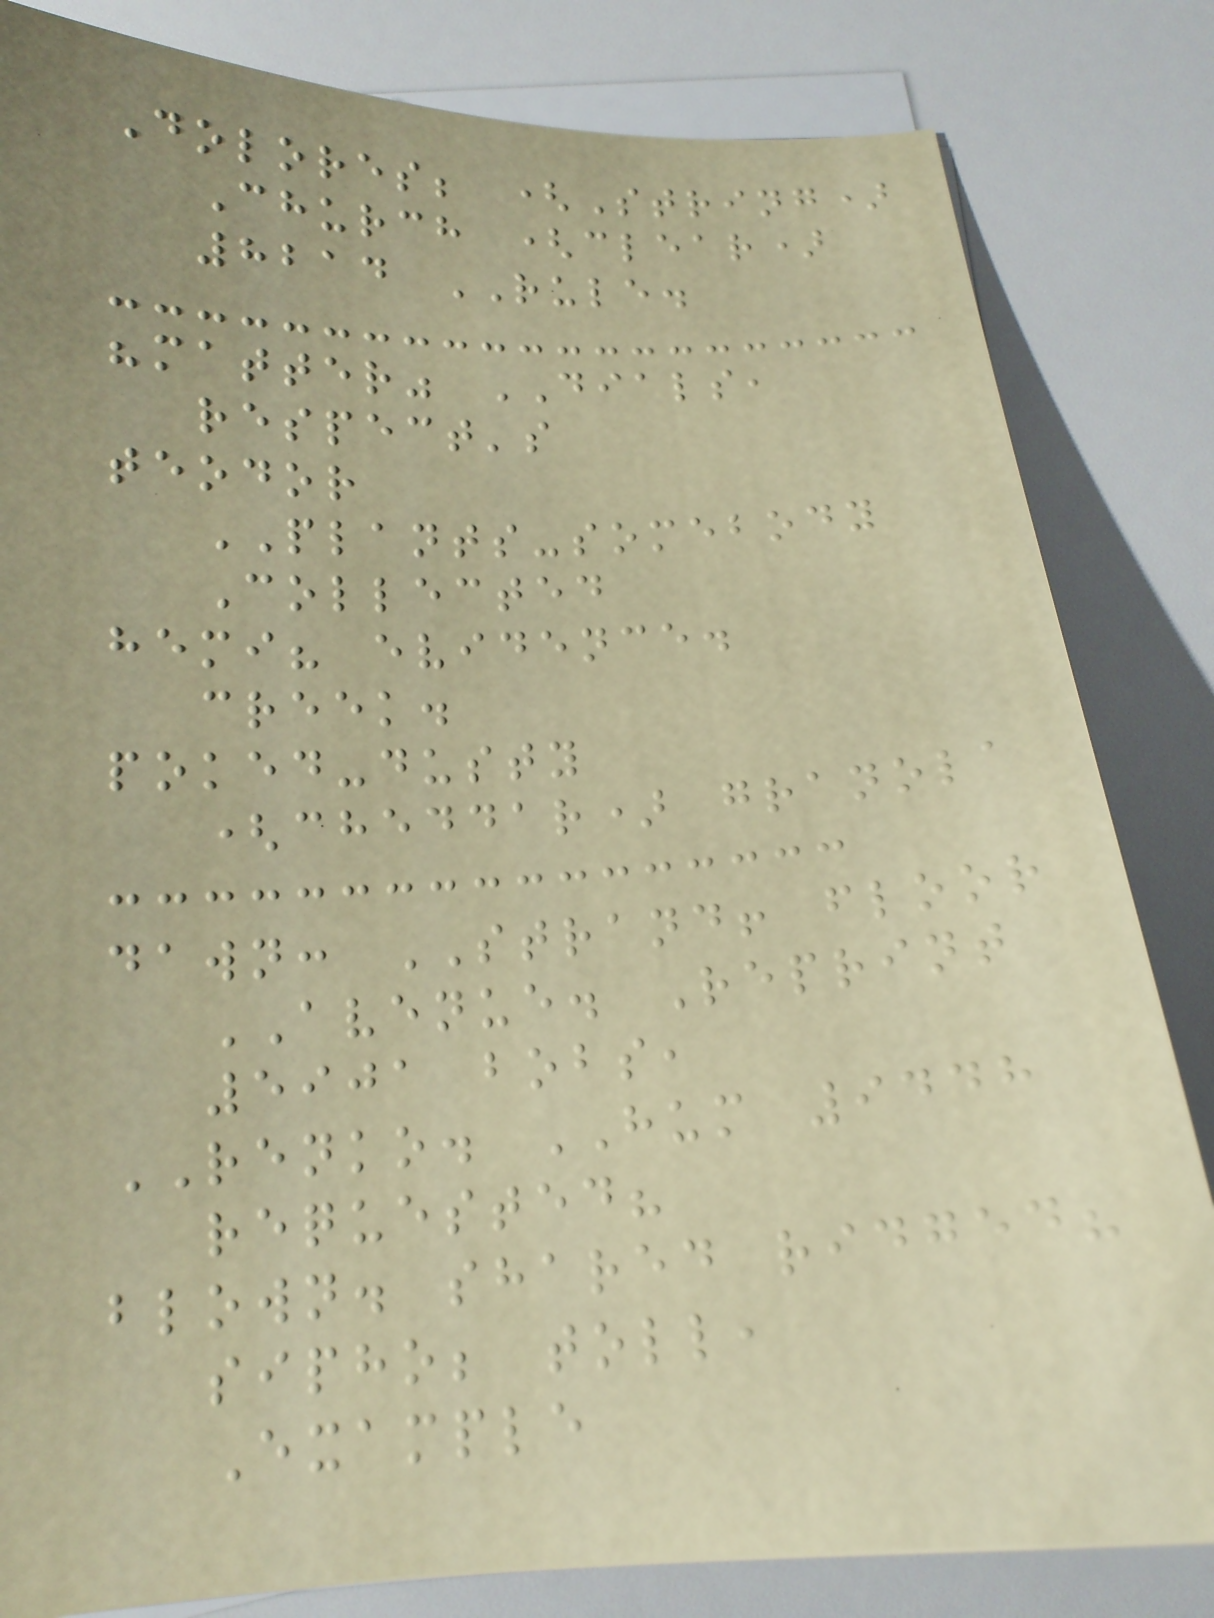Dolores; (String)
Church (clear)
8214 RULE.
"matter" DIALS,
respect's
teodor
PLANTS-somebody
Collected
hemi? evidence.
creek.
poked-dusty
(cheddar) granola
dawn: STRAND! floor
AVENUE. Reprint
5901 bobs,
RENKO. HUM 9448
requested?
blown. shared ridged?
sipho; toll,
Example
